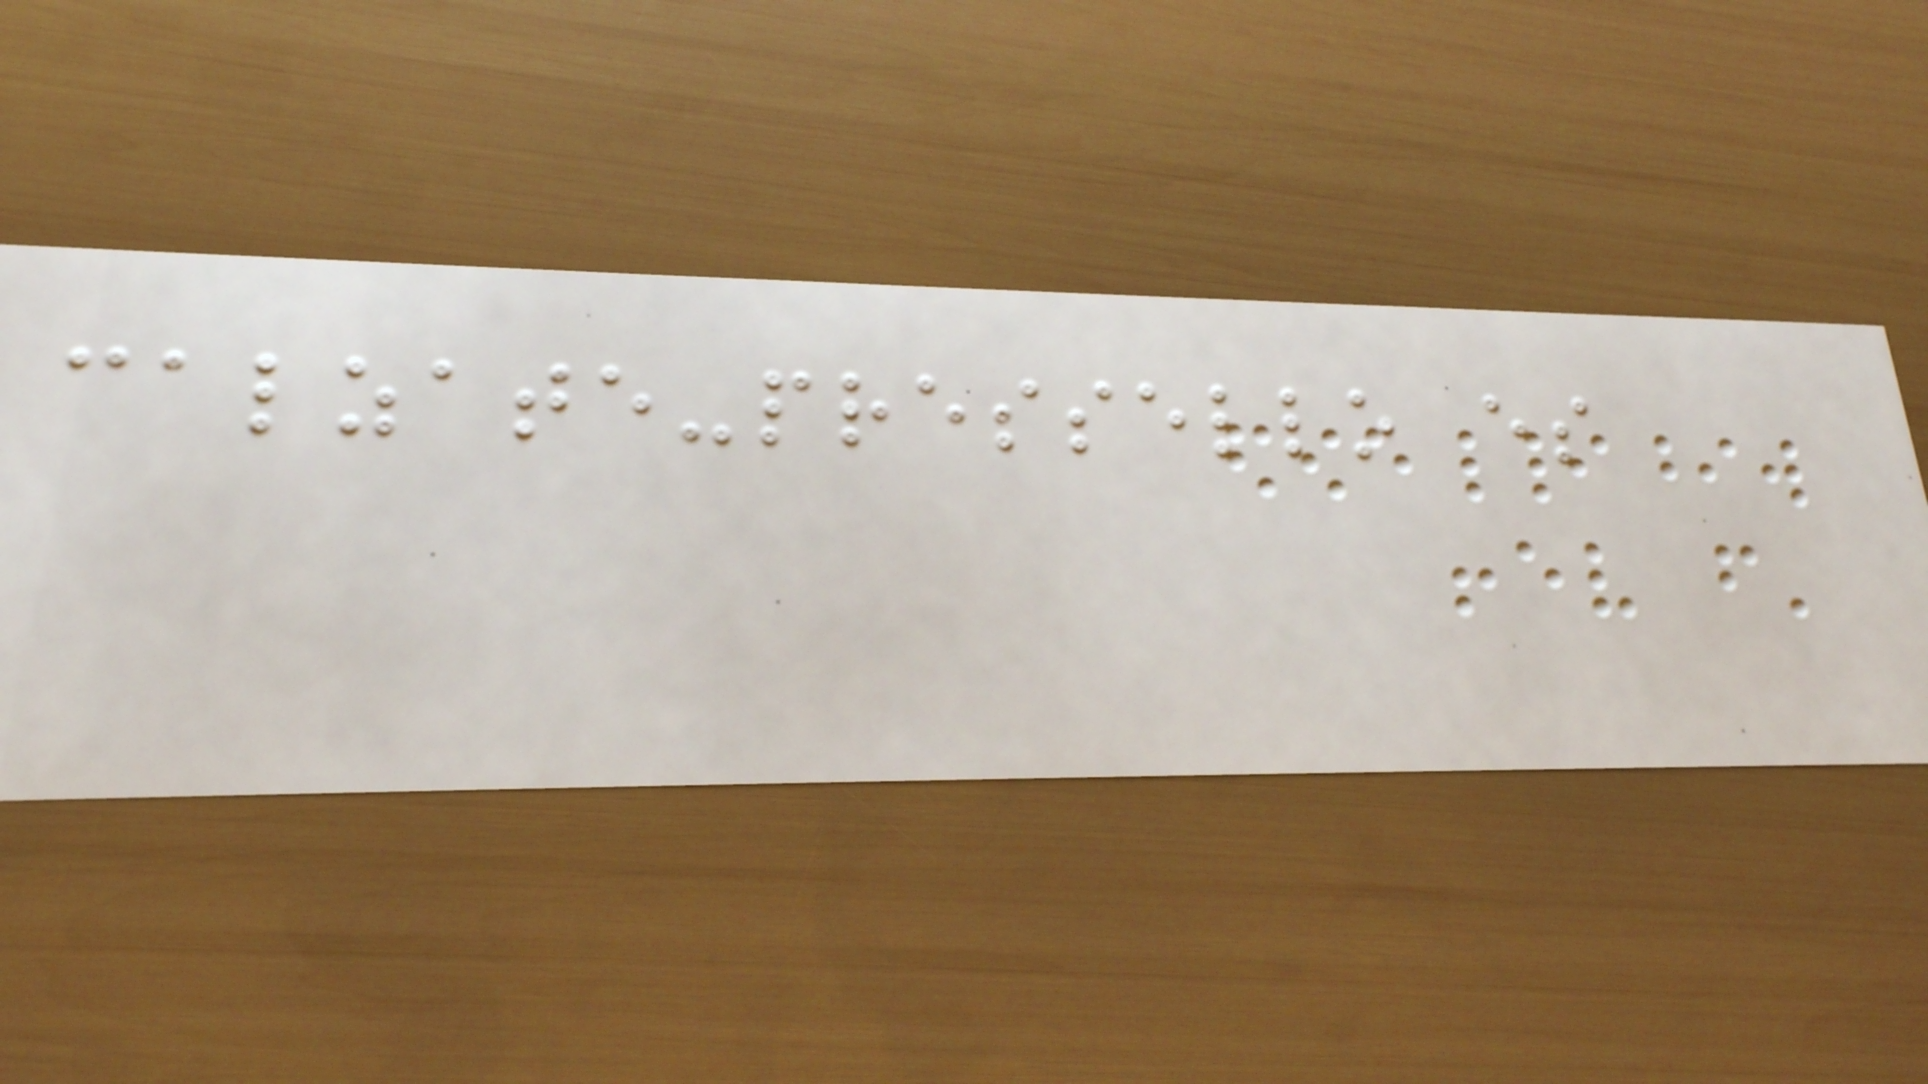calzate-pressello es
